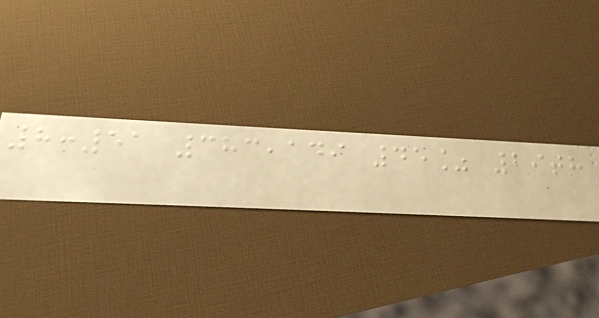8:51 383,149 45% 29th
